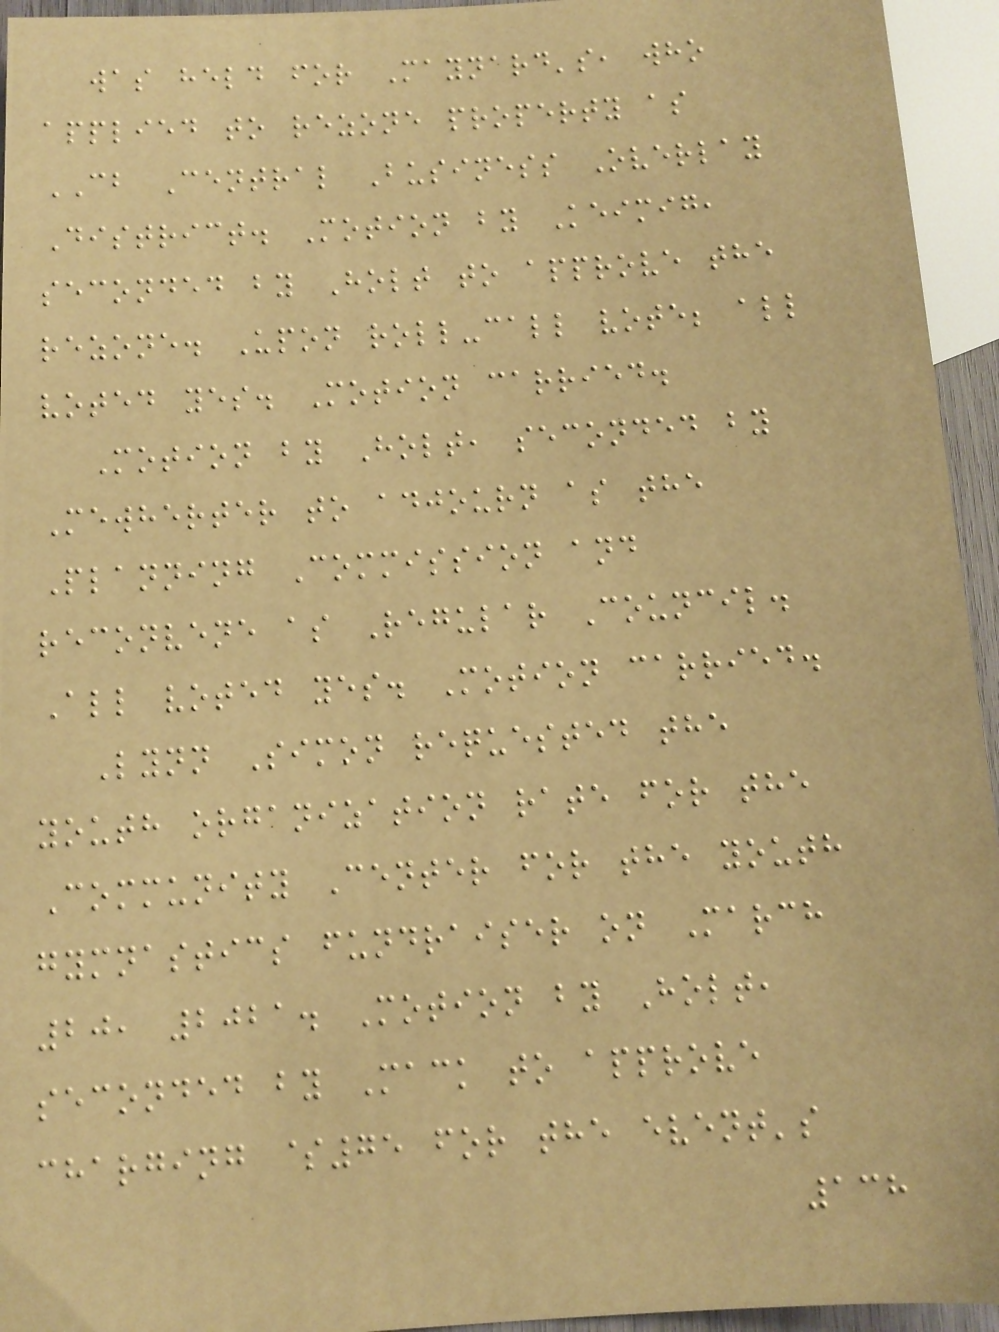was held for Maynard's, who
applied to rezone property as
CB Central Business Overlay
District. Motion by Keimig,
seconded by Holt to approve the
rezone. Upon roll-call vote; all
voted yes. Motion carried.
Motion by Holt, seconded by
Mewherter to adjourn as the
Planning Commission and
reconvene as Regular Council.
All voted yes. Motion carried.
Lynn Simon requested the
youth organization rate for the
Community Center for the youth
gymnastics fundraiser on March
20, 2021. Motion by Holt,
seconded by Mack to approve
charging $75 for the event's
138
